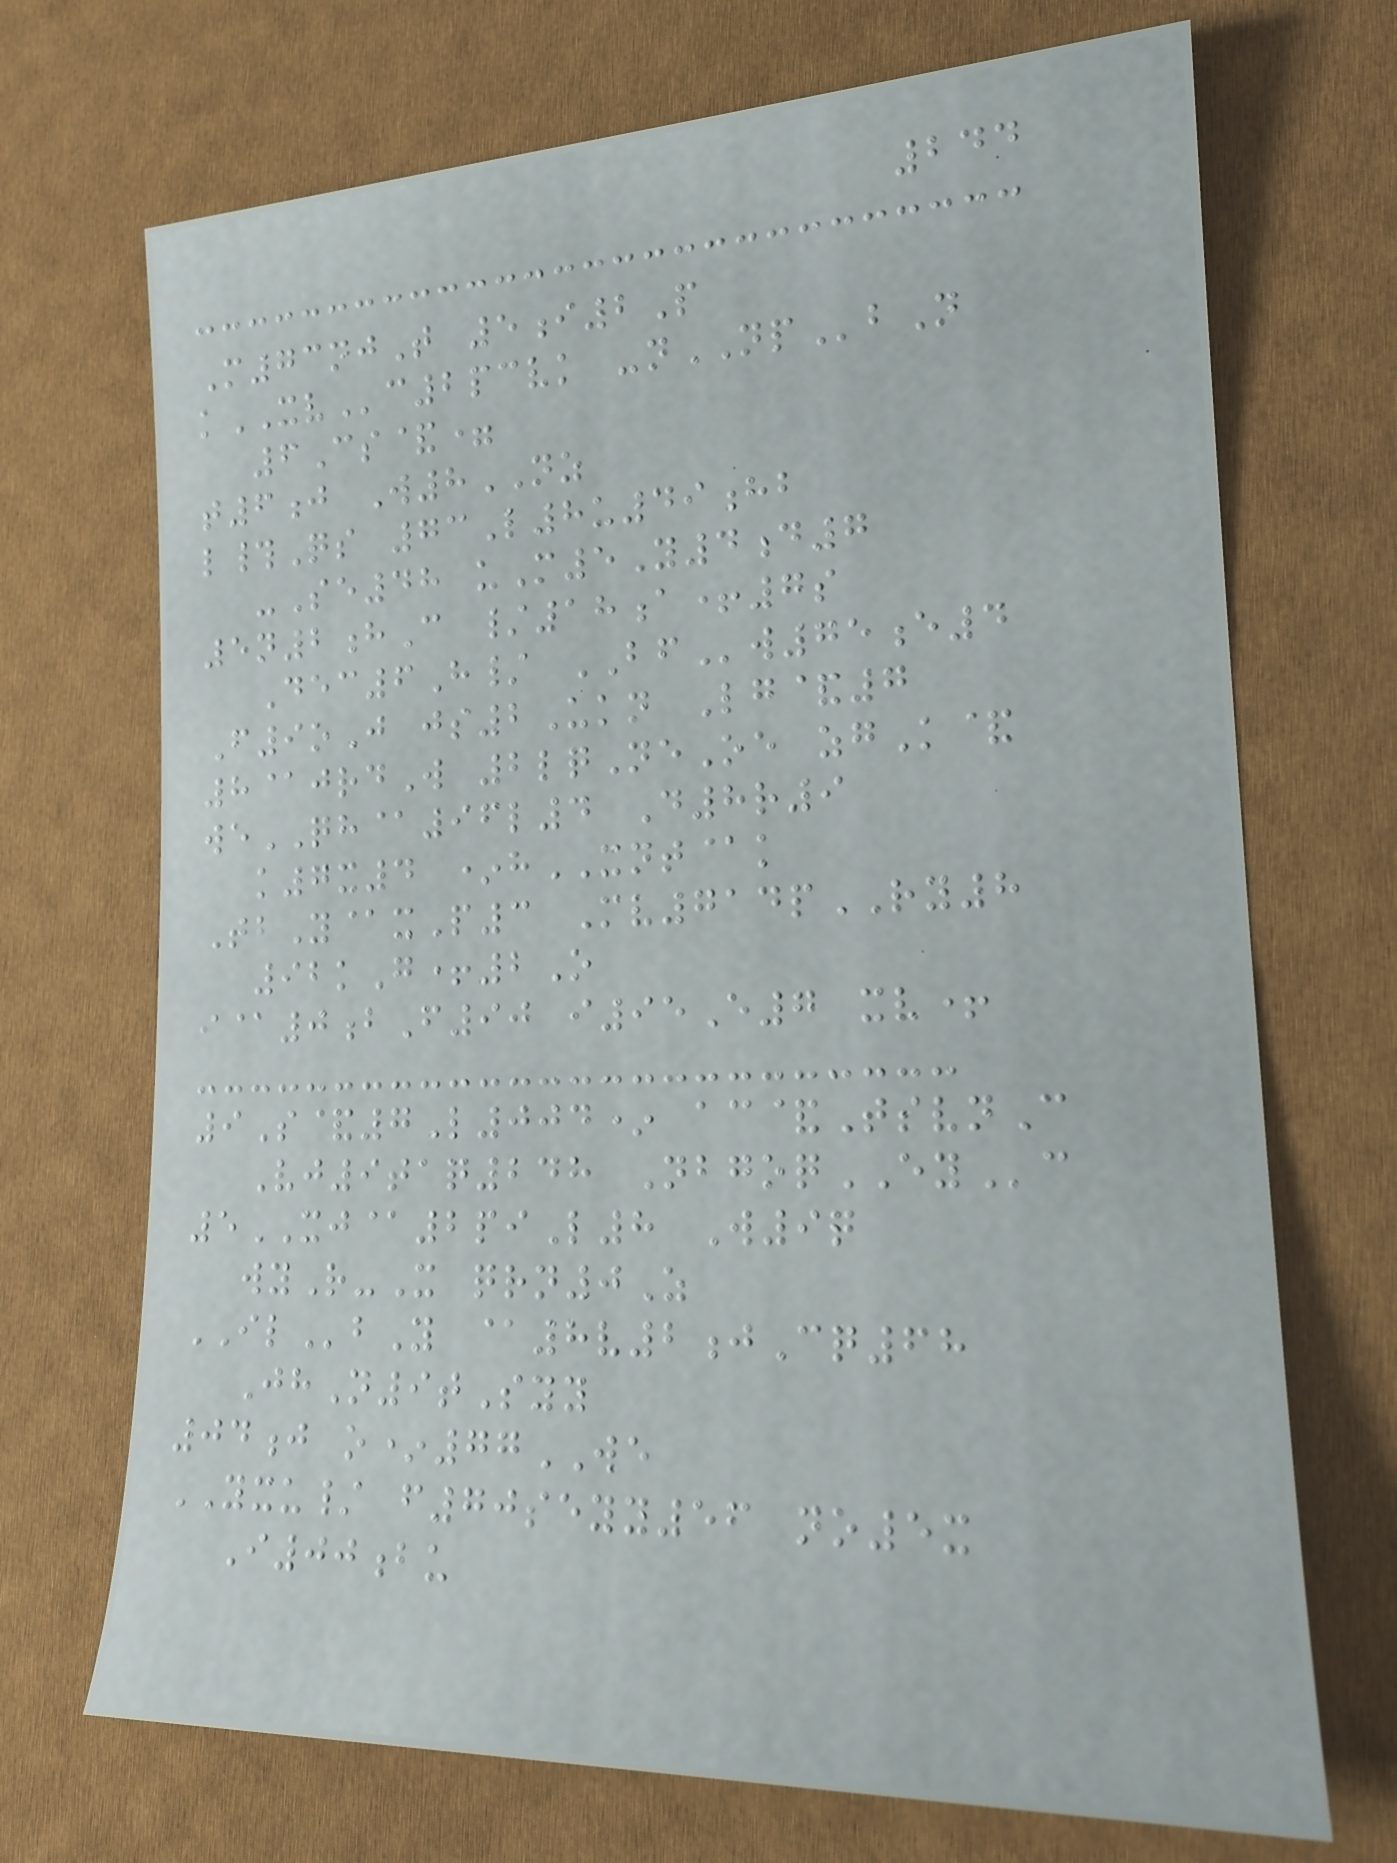244
M73njT 5i2P
kXVc2pcvk -nNPbN
6Cs&=
t6j W8NZ
l#Qs 73L8u49hb
-Se48 uM5Y4d7
5n2hC /18a+7s
Dec6H/ BFw75e4
F9oJ js2Ukn Lg&7
8@jrdW 2lqNeOe zgK&
weQH@96l4 D8r9
k7x4 *hXNT@k
TbY@xP3 Mv714pRY8
92kG+2O
i@0bF90 i95E7 xv+
9S&7L004* ac&TsvnC
Vj9taq248 NbgoqEYc
5XJ@2piL8 W9q
wyR-X qrn0Z
ILbY @8v2jCq68
JhN9tSyy
04j o*77WE
YXU/ f70seyy56 no5x
I00bu
